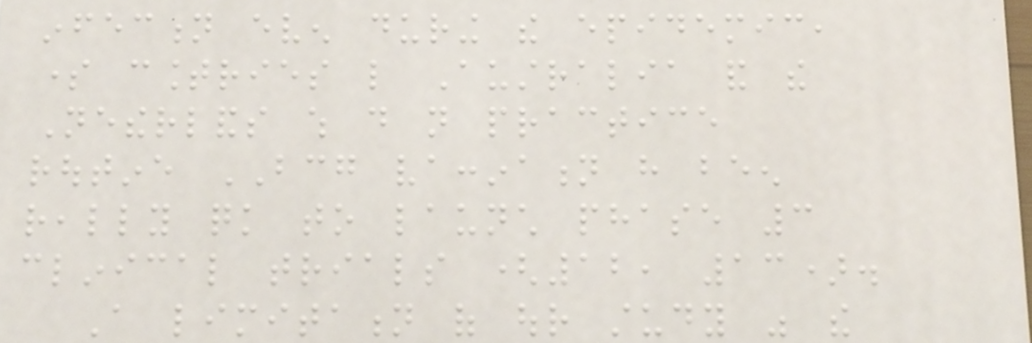infection even during the epidemic,
some countries like Australia and the
Netherlands which do not practice
routine BCG vaccination have been
really quick to launch phase 3
clinical trials (12, 13).
A limitation of our study was the
